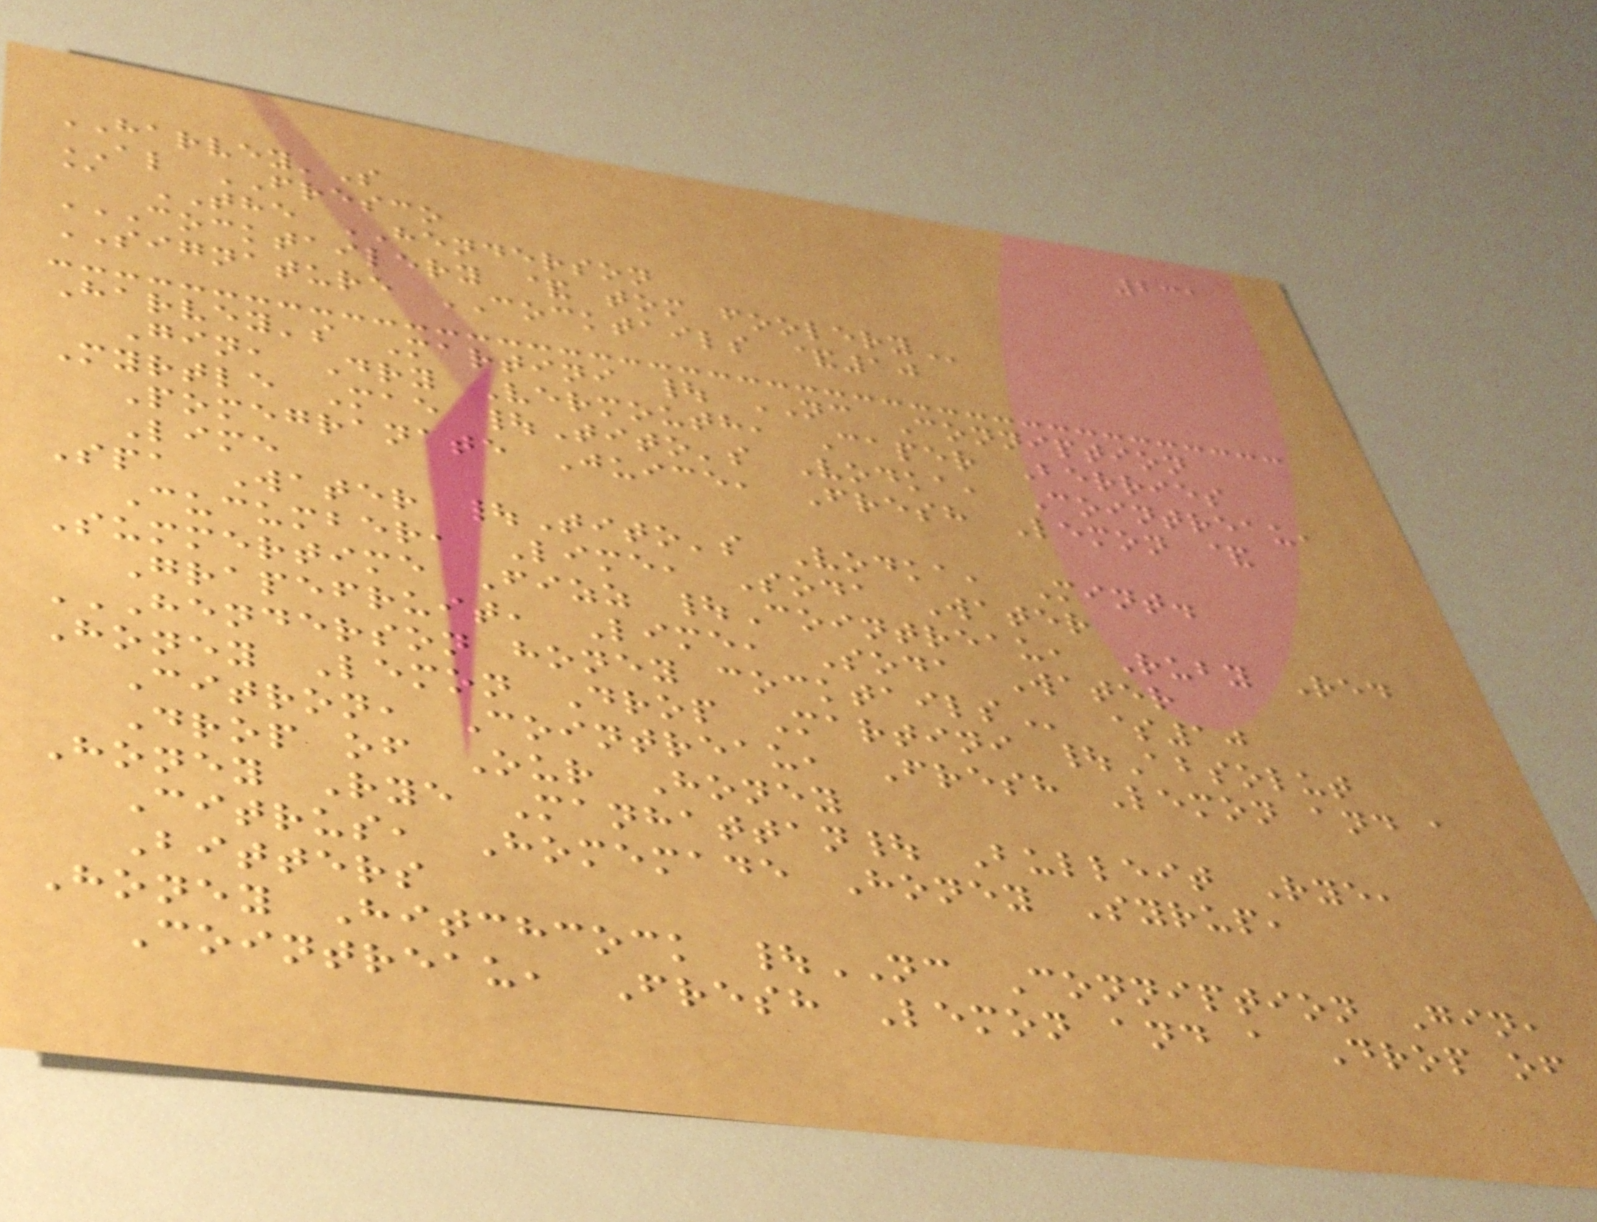231
HARVEY'S
AL FRESCO
@ THE HENDERSON
COCKTAILERY & TOM FOOLERY
SIGNATURE COCKTAILS &10
Harvey's Martini | NC Conniption
Gin, Dry Vermouth, Caper Berries
Myrtle Mae |Tito's Vodka, Cointreau,
Pomegranate Juice, Fresh Lemon &
Lime
Spa Water |Tito's Vodka, Mint.
Cucumber, Lime, Soda Water
Summertime Fizz |Cointreau, Ruby Red
Grapefruit, Lime, Soda Water
HENDERSON HONEY COCKTAILS $10
Honey Lemon Drop Martini |Absolut
Citron, Cointreau, Fresh Lemon and a
Drop of Our Honey
Honey Rye Manhattan| Bulleit Rye,
Citrus, Homemade Honey Syrup,
Bitters
Honey Hitchcock |NC Conniption Gin,
Cointreau, Fresh Lemon and a Drop of
